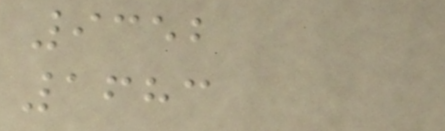9352
1683
